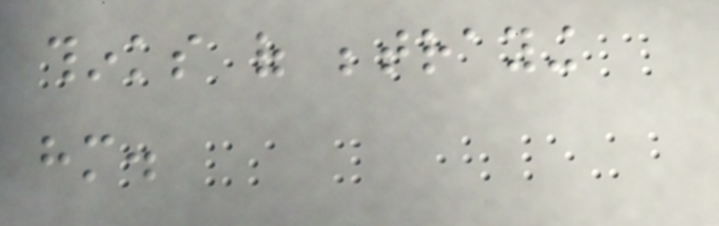thinks of betraying
him.
